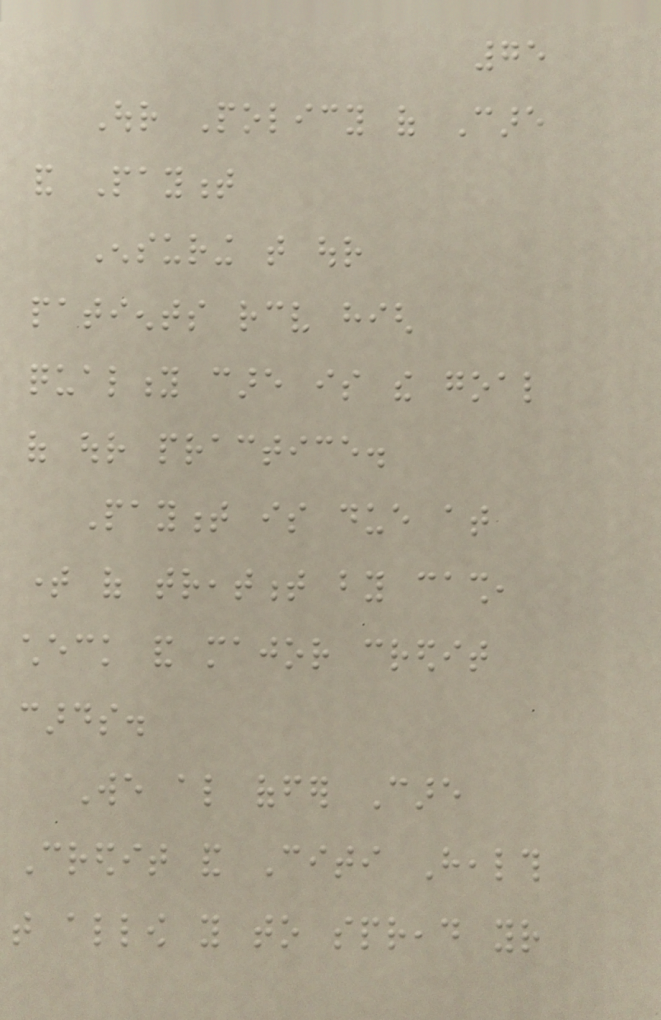75
Our Policy of Care
and Payment
Ensuring that our
patients receive high
quality care is the goal
of our practice.
Payment is due at
time of treatment by cash,
check and major credit
cards.
We also offer Care
Credit and Citi Health
that allow you to spread your
